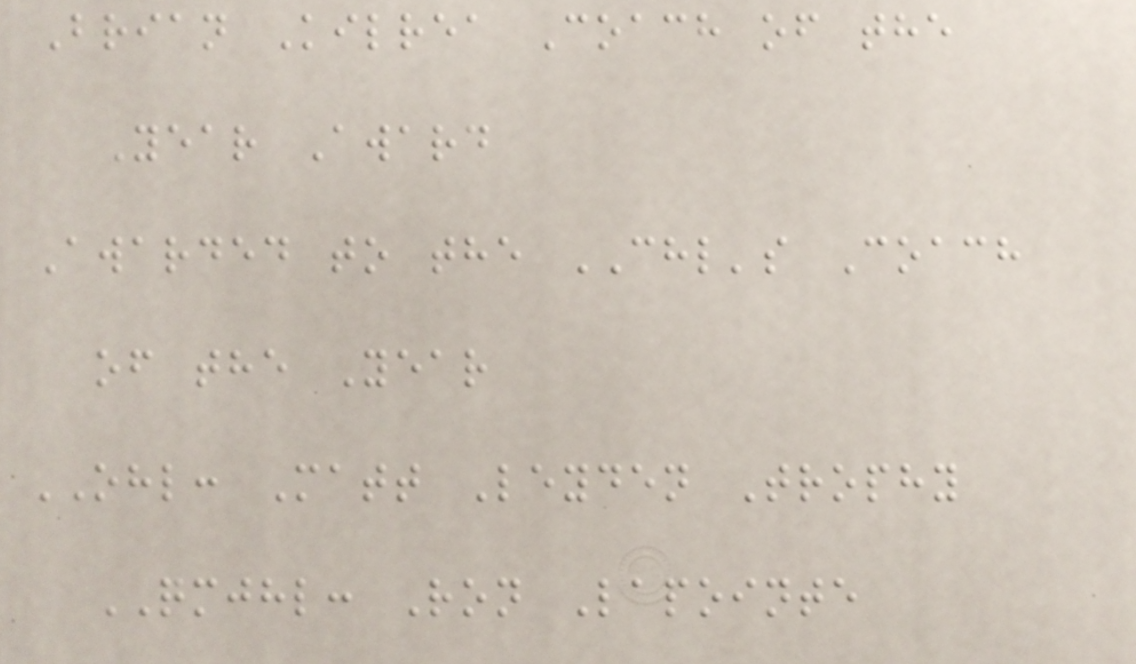Brian Kilrea Coach of the
Year Award
Awarded to the CHL's Coach
of the Year
OHL: Matt Leyden Trophy
QMJHL: Ron Lapointe
